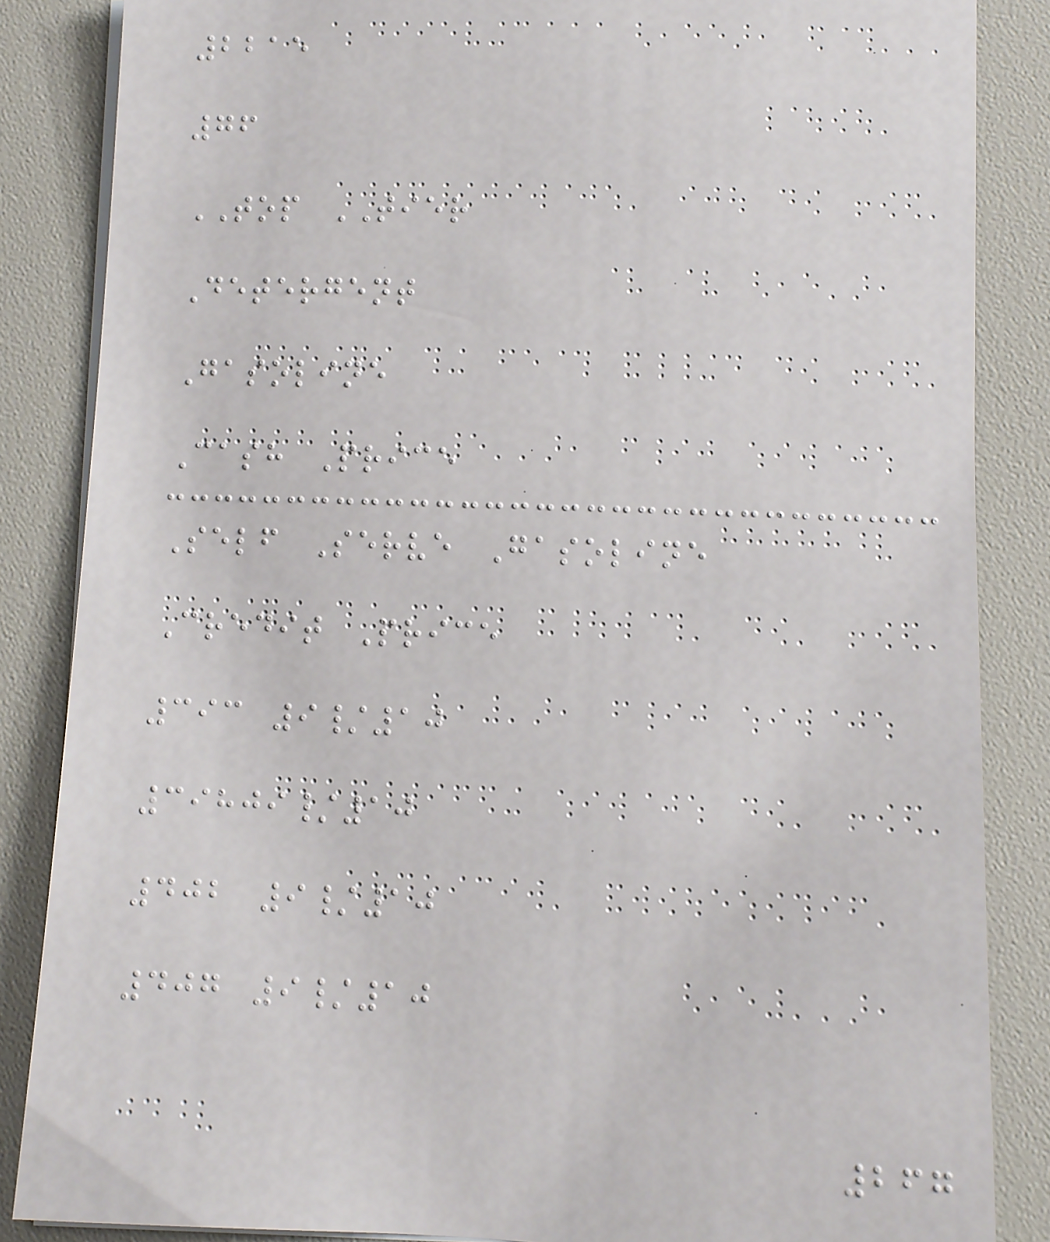2215
76
TOP TIER
Detergent
Gasoline
Cash Price
Self Serve Gasoline
Credit Price
393 9/10
39809/10
402 9/10
407 9/10
267
